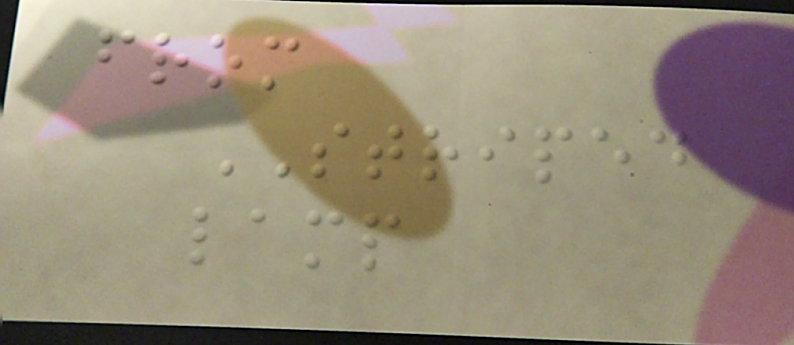from
STRIPED
lamp
